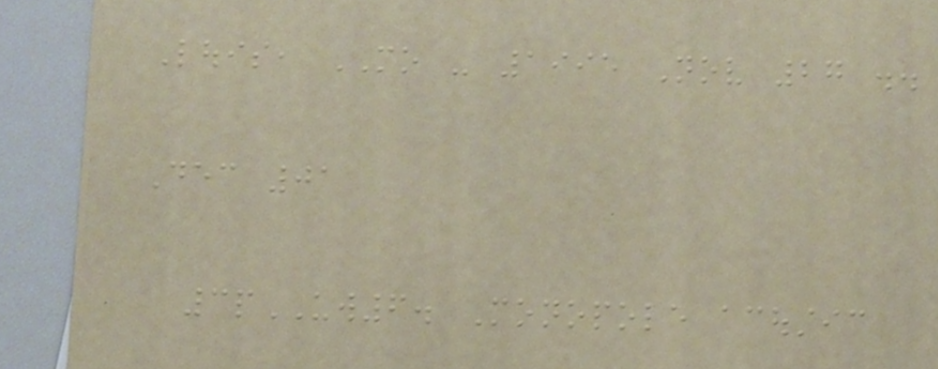Louis, MO - 1995 Nov 27 ..
Dec 01
3pUW6. Monopole acoustic
